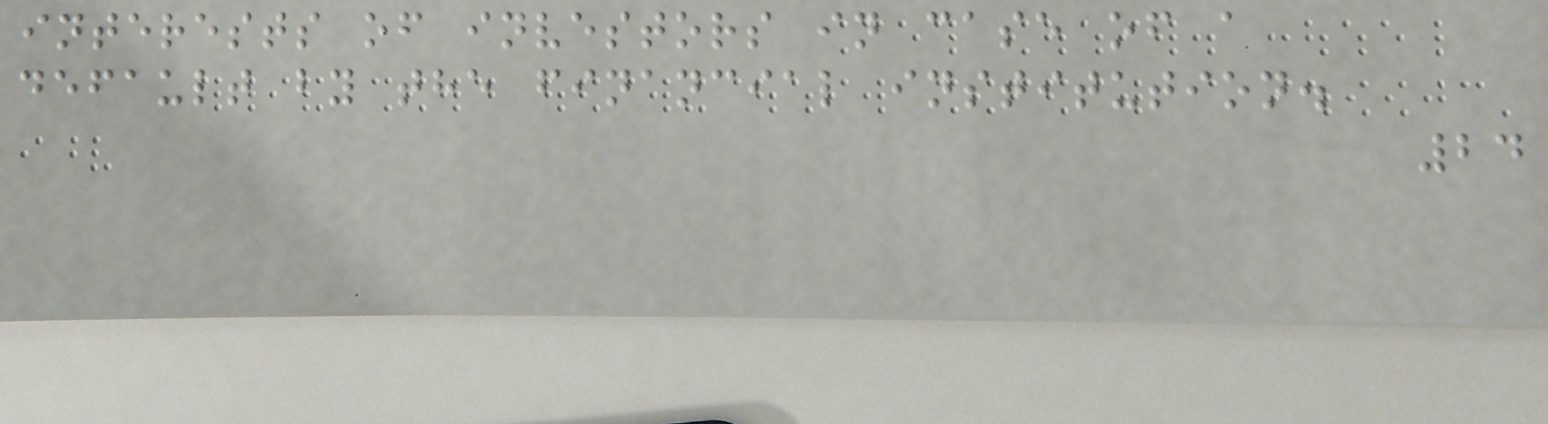interests of investors in case of a
default by the financial institution.
24
